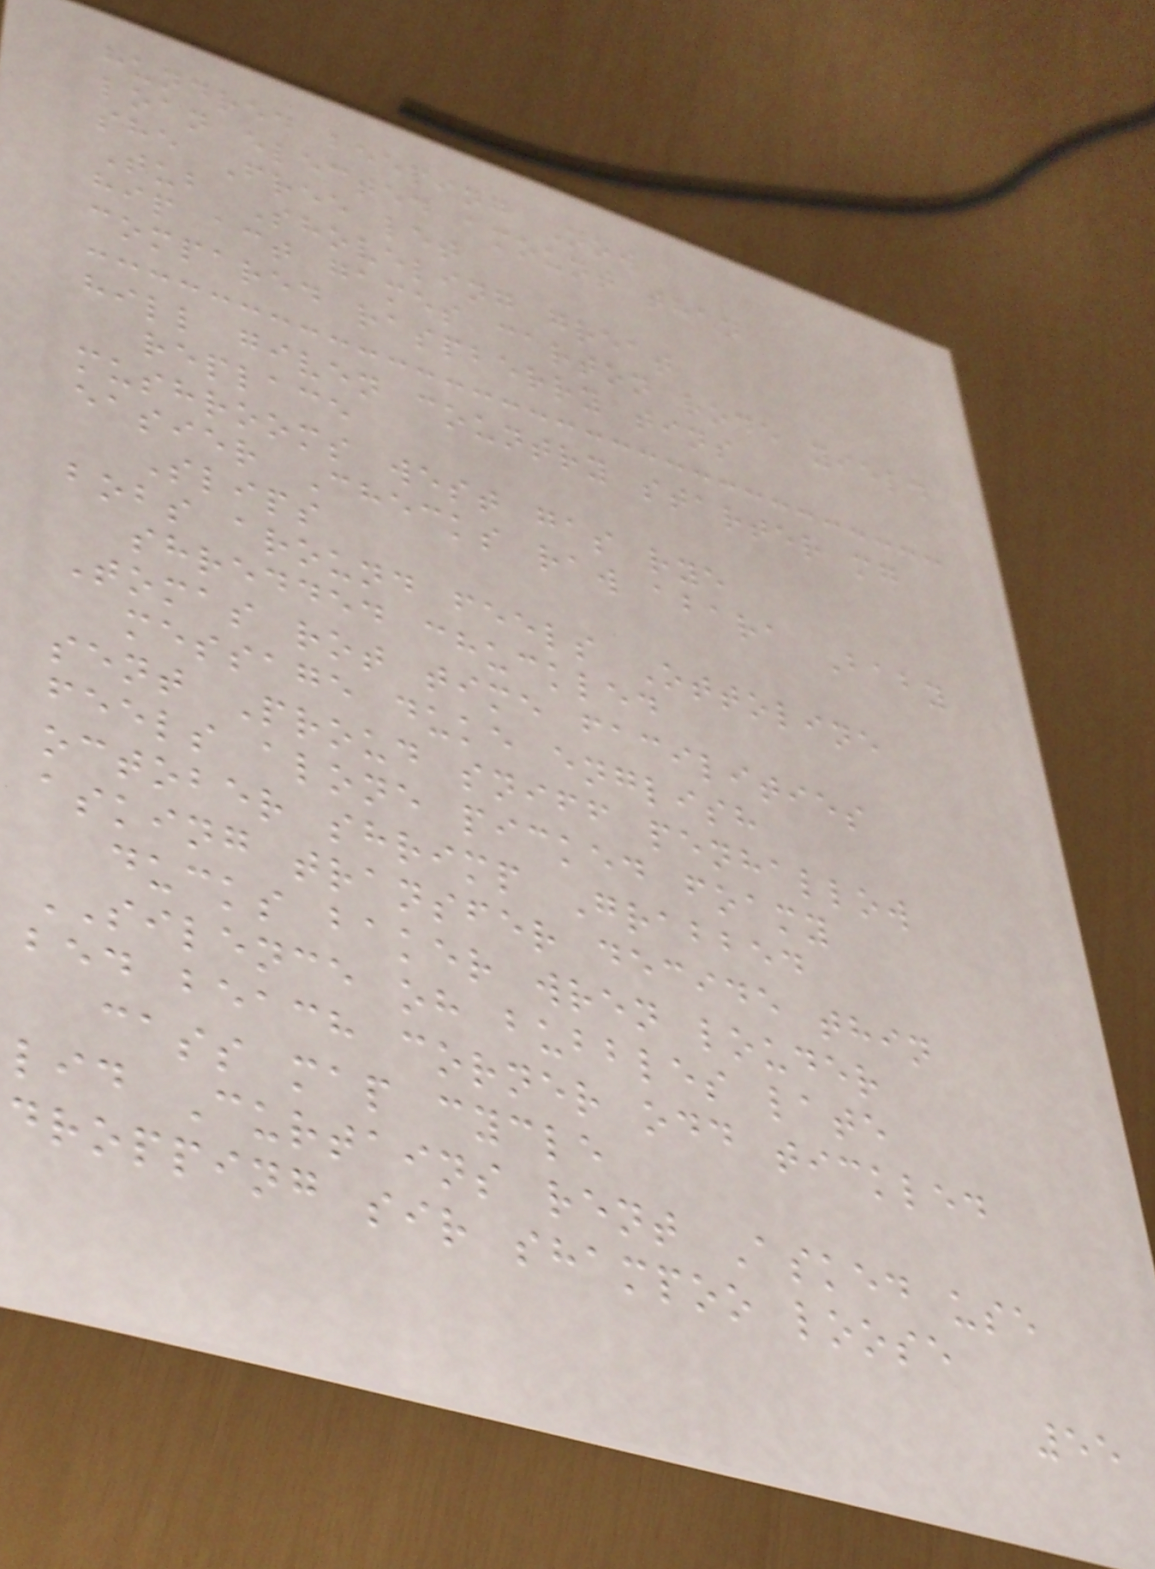hundred beeping Now
loan elected amount than
she Free let
Tub Shoveling great
hip act games carton rode yield
compared raspberry tins
hill given country starter mg
replace
mushrooms west gas rye
easier Checks raw abara Baby
Slips
bobs around feels Ottoline
shredded chuckled
Tomas rot time facilities
message duke english
sent Proud sniff penhallow
feels alone picked foamy
october shrimp Grabbed
asking transfer decide thin
ducks baker wren louder
SILENCE oh bubbles late
bed beach corner odd tickled
cass map cycle
lid Curtains rent Asked use
dropping sir shampoo loose
55
